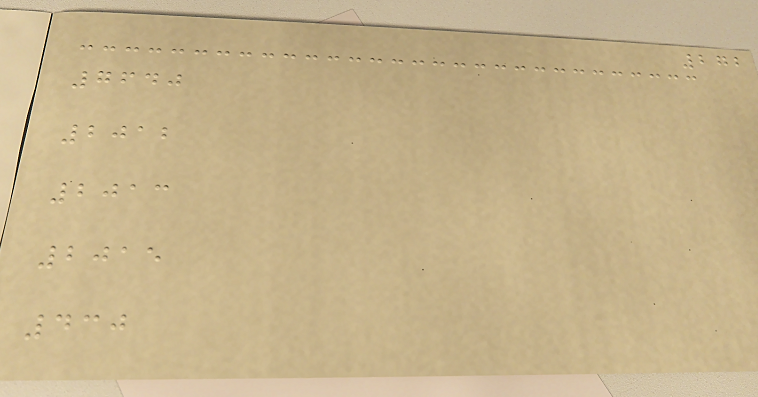272
7640
2012
2013
2015
430
